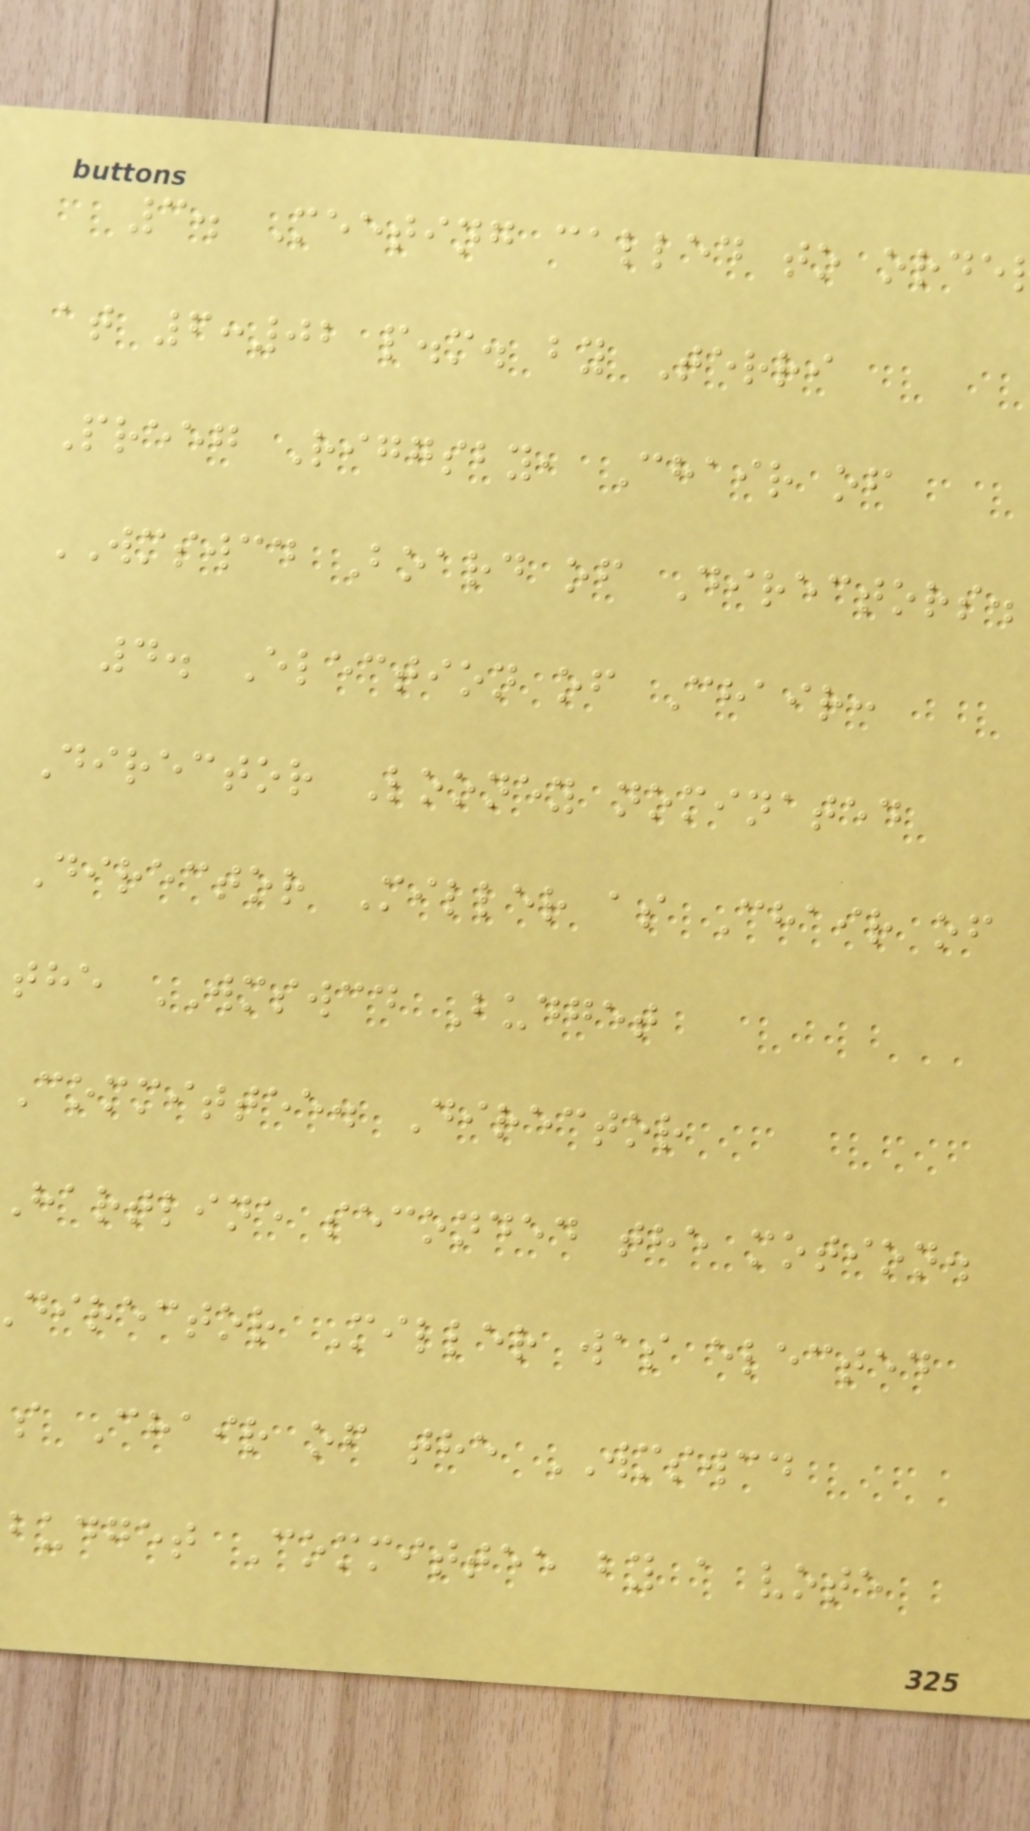3. Meeting called to orde
at 6:02 p.m. by Terri
Preeg Riggsby, Chair of
WMSWCD Board of Directors.
4. Election of Chair:
Director Looney nominated
Director Miller as Chair of
the WMSWCD Budget
Committee. Director
hartline seconded the motion.
director Miller was elected
s Chair of the WMSWCD
budget Committee by a vote
